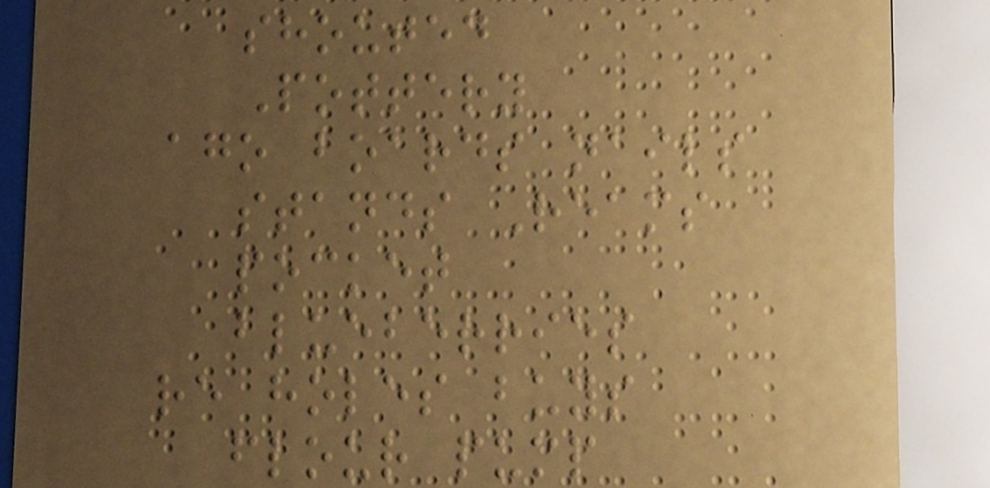shouted
Pottery
ago boards nails
stands Reams
pocket
blueberries
re holes buys
flour pump
